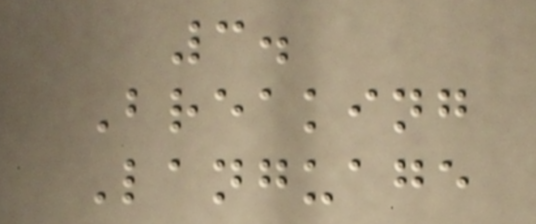3.
Breaking
Language
